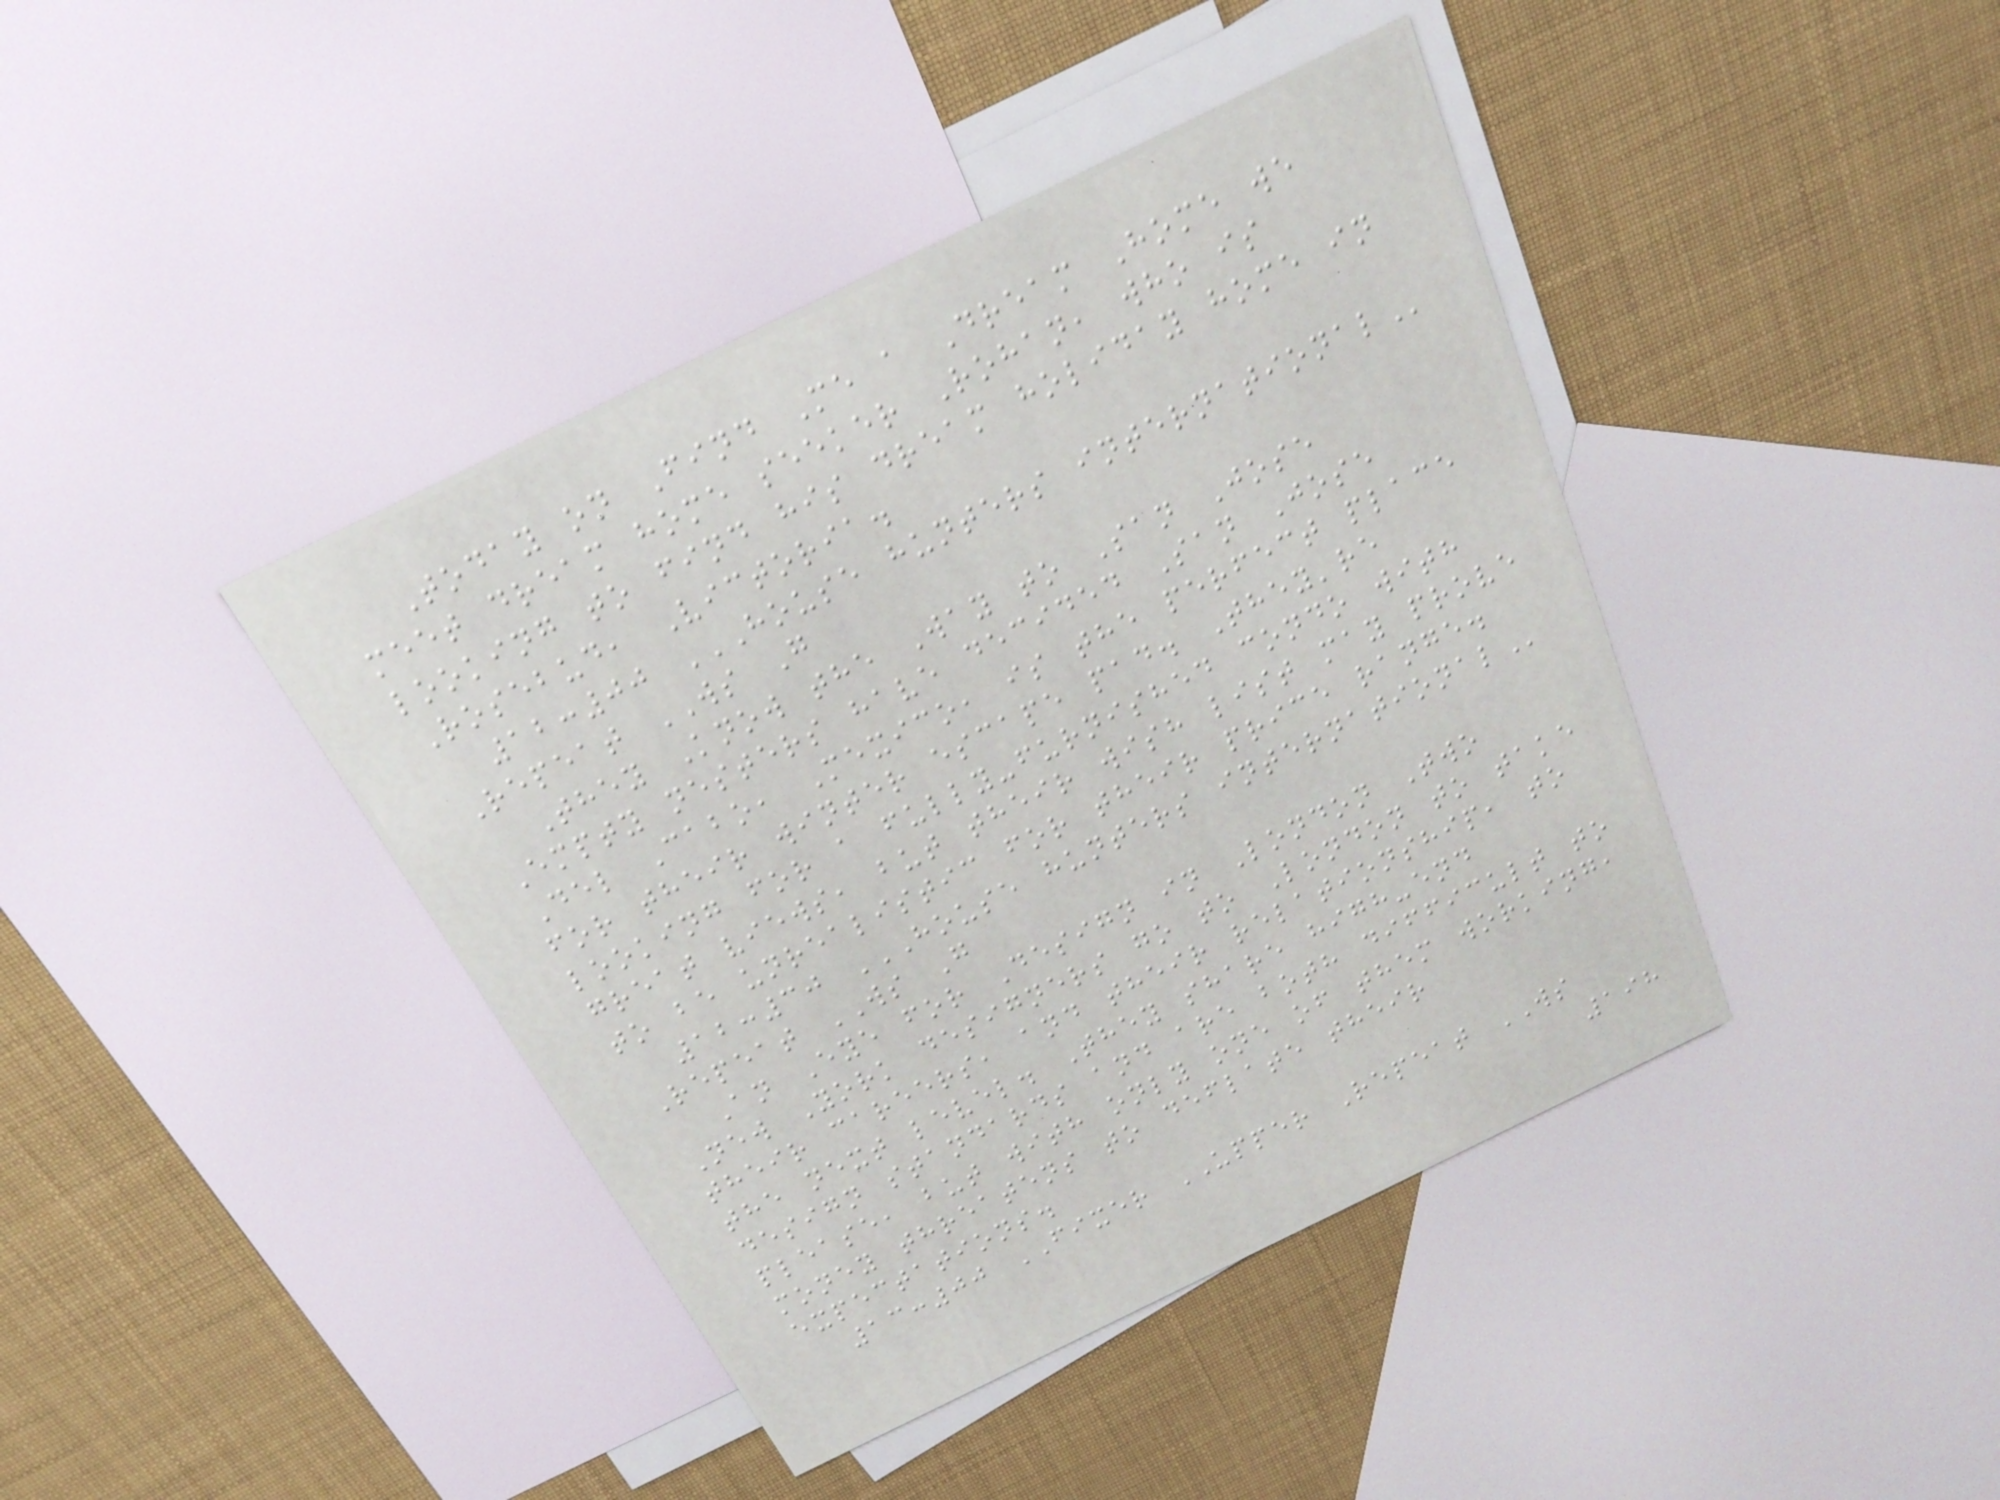Today on Find Me a Dream Home we
meet dream home seeker Rohan, who is
looking to find his dream holiday home in
Rosebud, Victoria.
12:00 HOUSE HUNTERS INTERNATIONAL
Repeat WS G
They Know the Way to San Jose
Empty nesters have decided San Jose
Del Cabo, Mexico, is the perfect place
for their winter escape pad. They're
looking for a fully-furnished condo with
great views, but their wish list may prove
to be unrealistic for their price range.
12:30 HOUSE HUNTERS INTERNATIONAL
Repeat WS G
An Eye for Design in London Two
New York designers go to London to take
their careers, and their relationship, to
the next level. They share high-end
design standards and are both difficult to
please, but with only one of them working,
money threatens to deflate their
expectations.
13:00 FIXER UPPER Repeat WS
198
